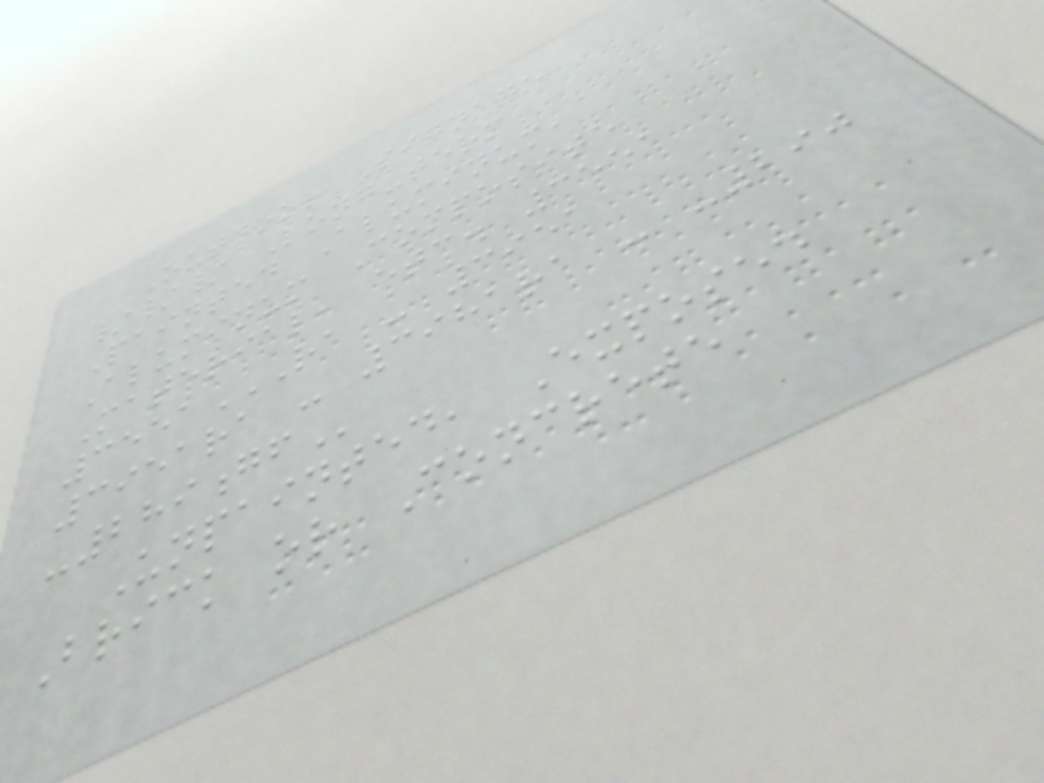Outdoor Signage
/// Long-term
Painted Aluminum,
Aluminum Composite
Material, etc. 3551
3551RA - 3951
3951RA - 3981RA - -290
-289GF
Unpainted, Exposed
Brick or Concrete
